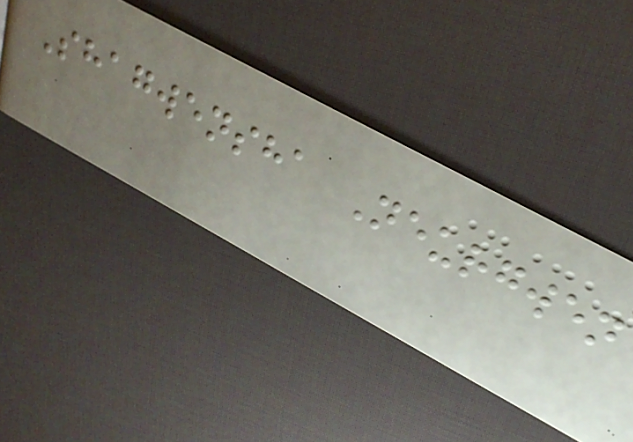Shagwensha Neurgwen
